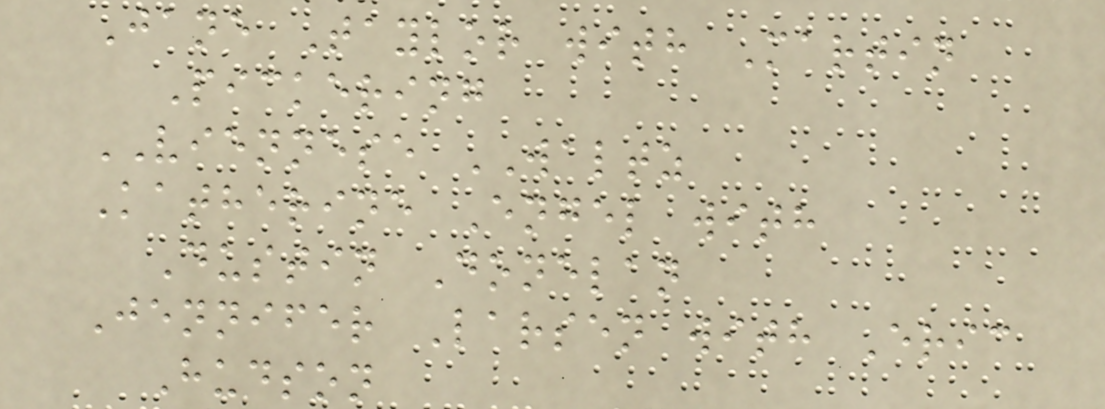Jane Taylor with Martin
Pickering
VIENNESE WALTZ
Katherine Engel with
Dustin Donelan
Jennifer Larsen with Eric
Hudson
